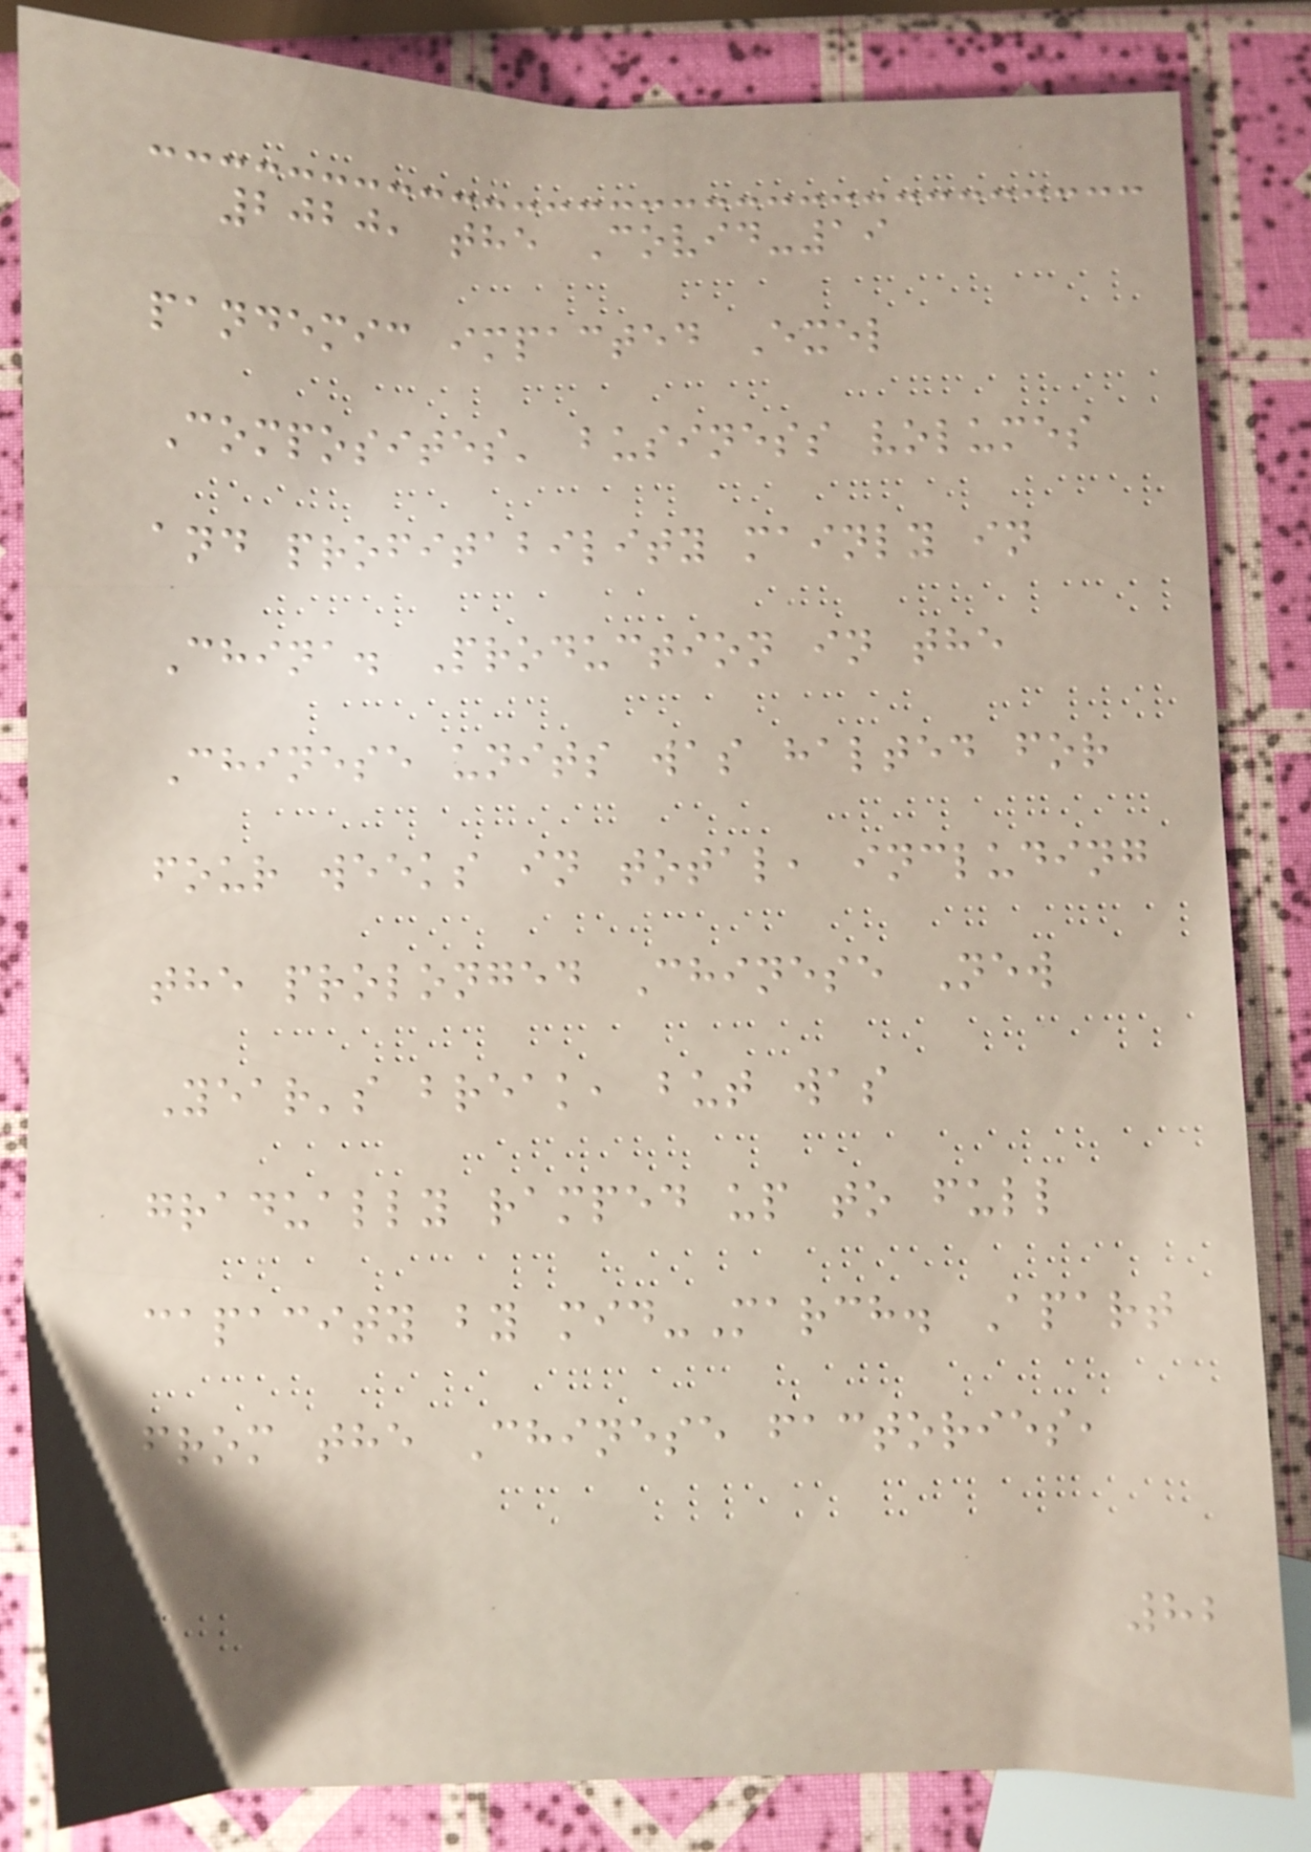2020, the Covid-19
pandemic impacted Exel
Composites' business volumes
and profitability mainly in
China. Production in the
Chinese units was halted for
four weeks in total, including
the prolonged Chinese New
Year's break, but was
gradually ramped up to full
capacity by mid-March. Apart
from the Chinese factories,
82
